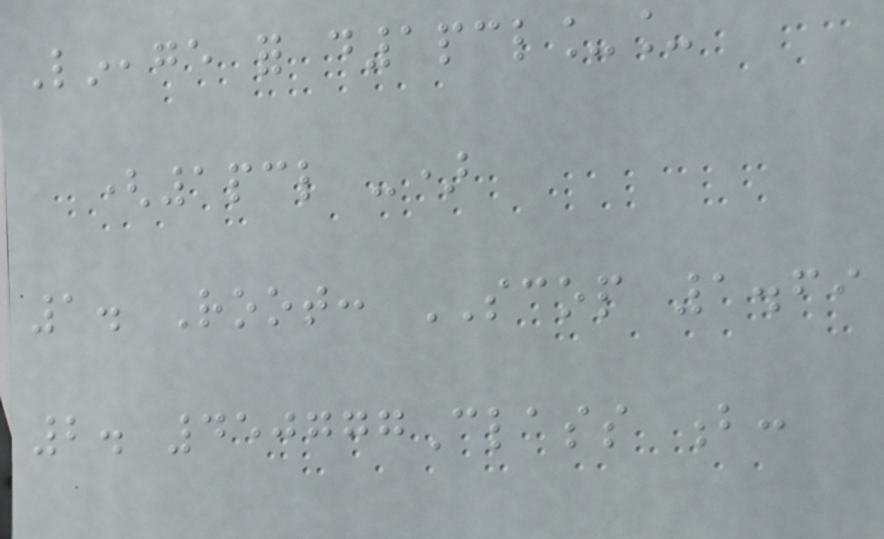Lineage for d1pcl__
(1pcl -)
1. Root: SCOP 1.69
2. 450777Class b:
